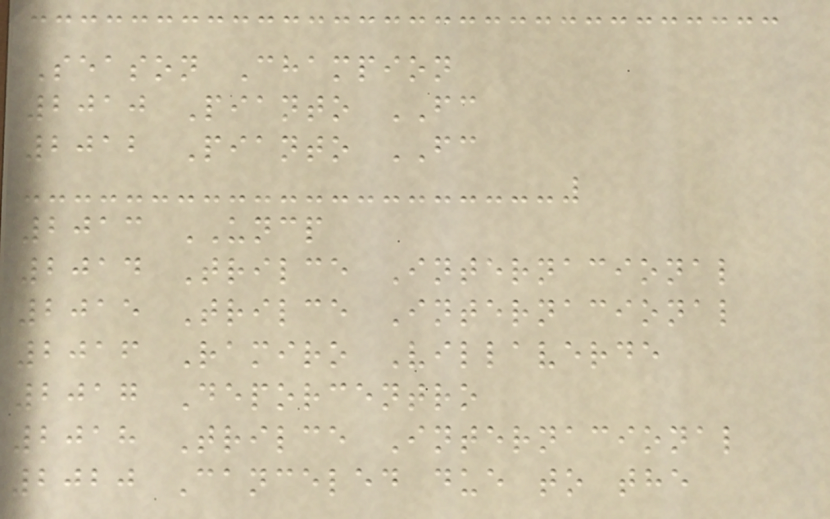Season Champion
2010 Pianto FC
2012 Pianto FC
2013 UNCP
2014 Trilce Internacional
2015 Trilce Internacional
2016 Ramiro Villaverde
2017 Deporcentro
2018 Trilce Internacional
2020 Canceled due to the
